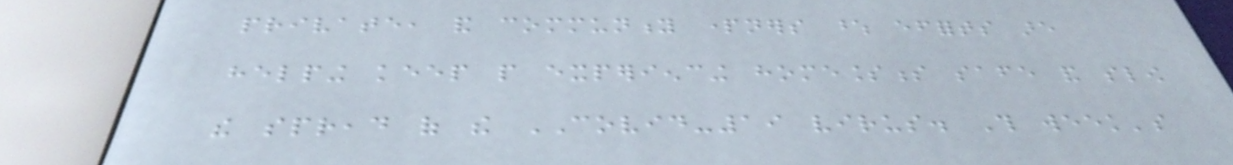private, and community partners whose efforts are
helping keep people experiencing homelessness safe and slow
the spread of the COVID-19 virus. This week's
